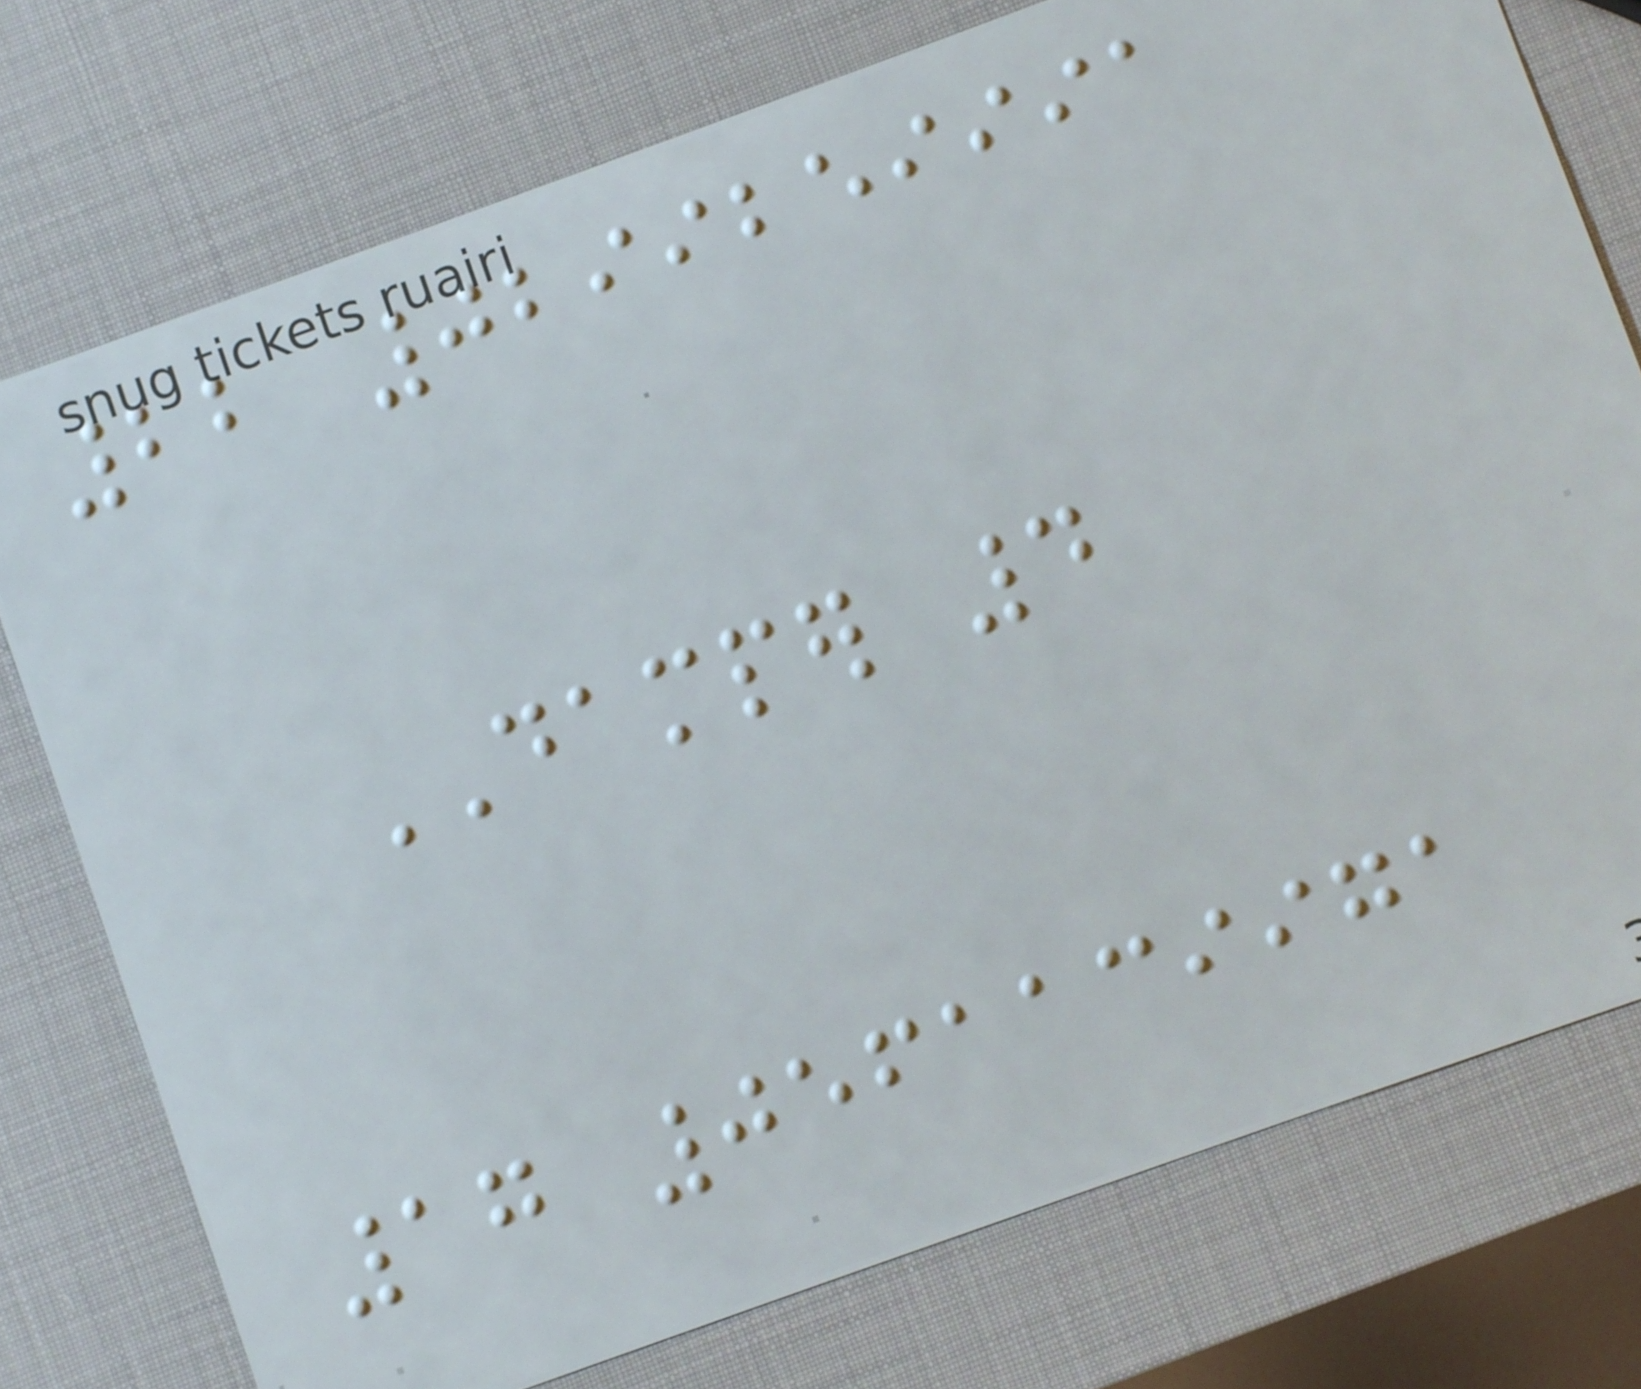22 0299259991
DAMPER 4
17 0561139971
